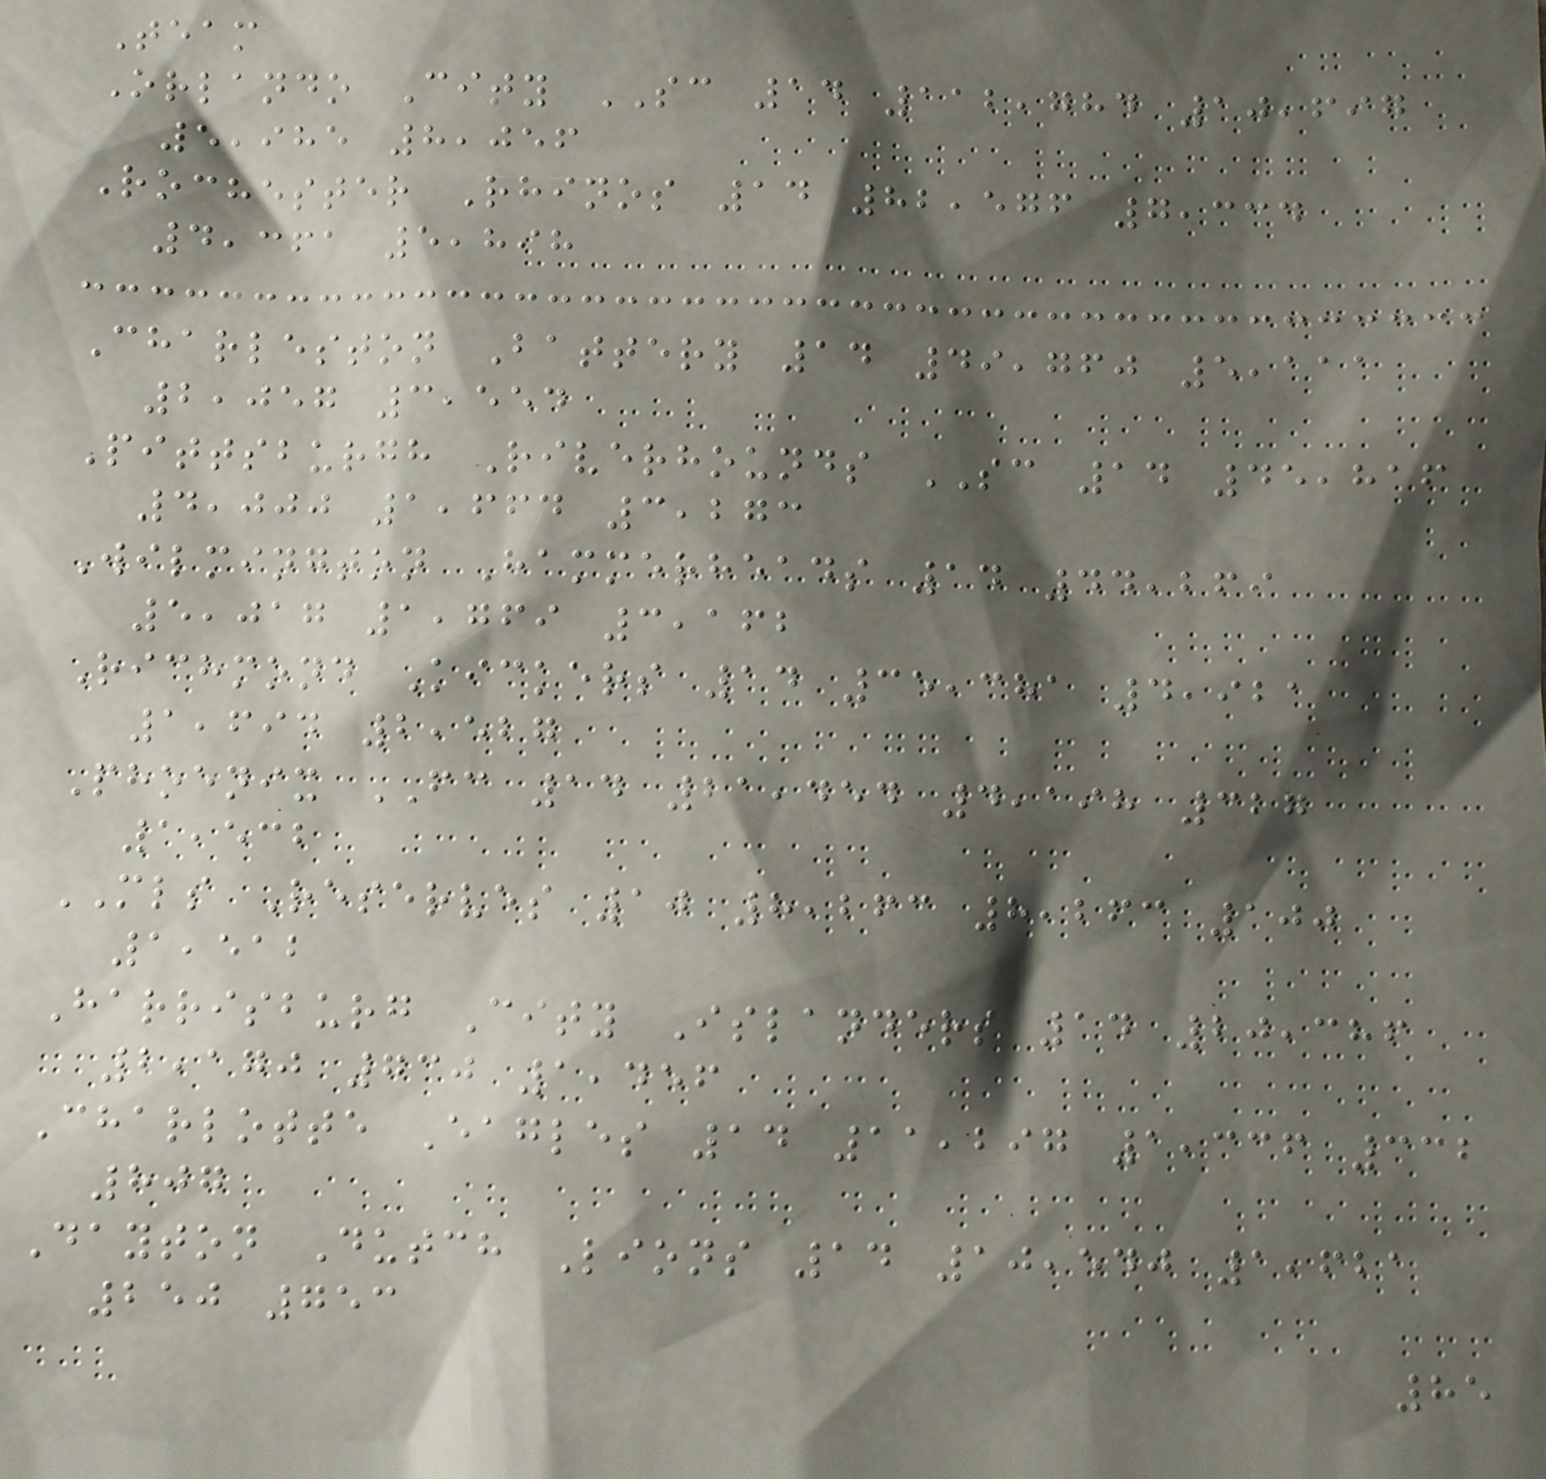Team
Orlando City SC 14 112,784 10,697
5,985 8,056
Rochester Rhinos 14 82,576 7,334
4,361 5,898
Charleston Battery 14 49,760 5,111
2,057 3,554
Pittsburgh Riverhounds SC 14 45,816
4,000 1,664 3,273
Wilmington Hammerheads 14 44,269
5,017 1,769 3,162
Richmond Kickers 14 35,381 4,921
1,694 2,527
Phoenix FC 14 21,454 4,198 327
1,532
MLS Reserves 10 8,263 8,263 100
1,512
Harrisburg City Islanders 14 20,386
2,170 730 1,456
Charlotte Eagles 14 11,297 1,336 332
807
Dayton Dutch Lions 14 10,540 1,621
250 753
85
